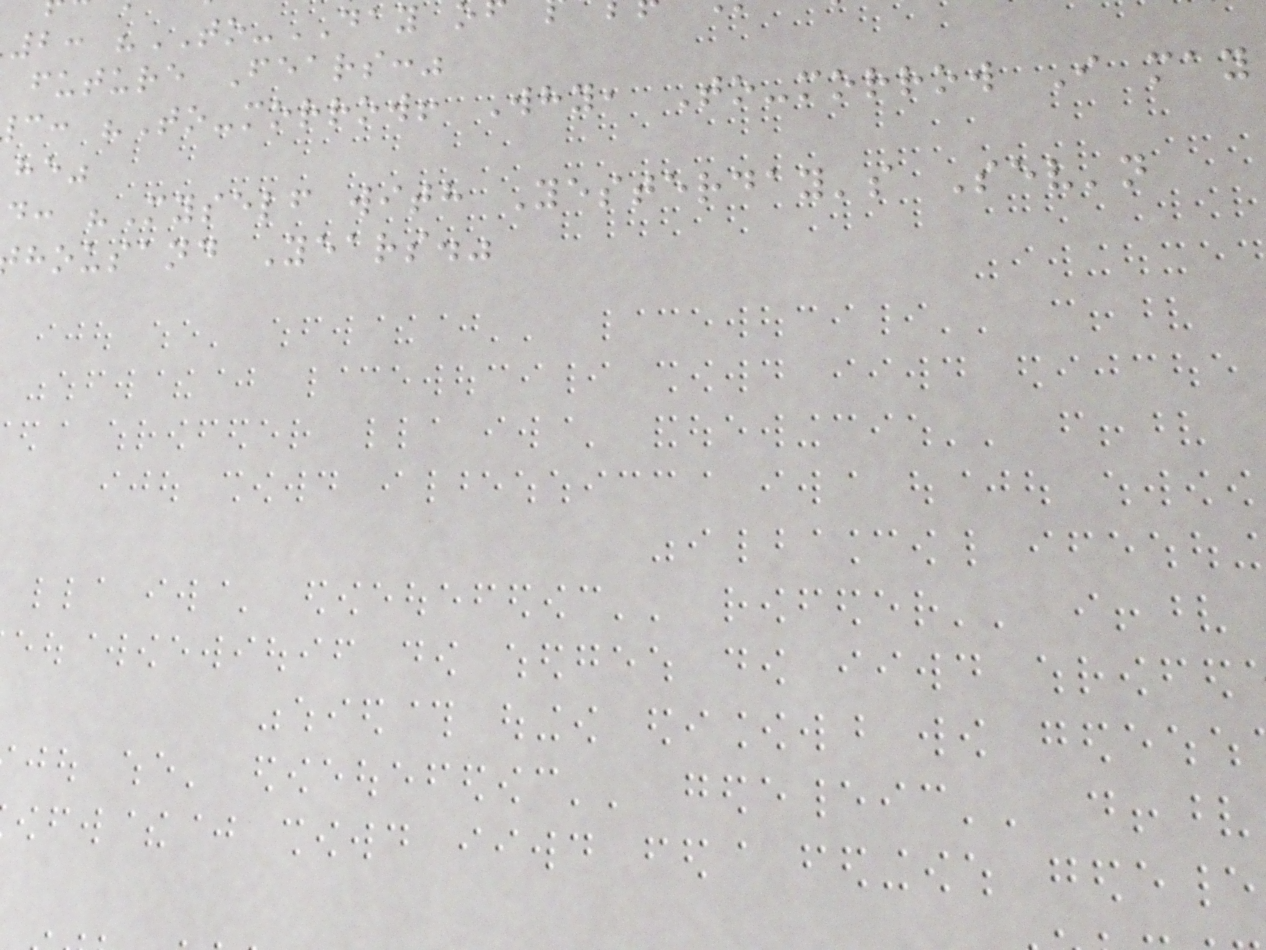2: "TO-DAY
future Fears:"
c: "To-morrow! Why, To-morrow I may
he"
d: "Myself with Yesterday's Sev'n
housand Years."
